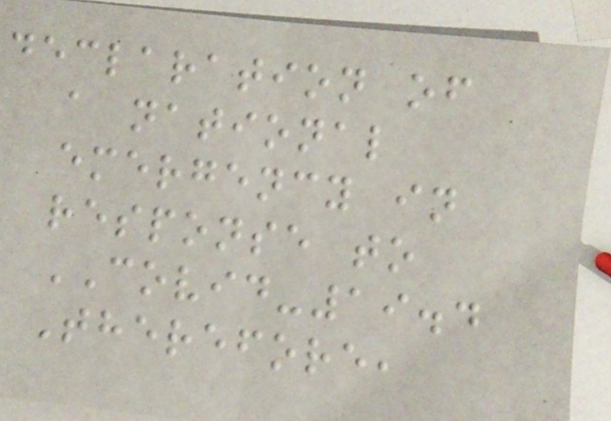declaration of
a national
emergency in
response to
COVID-19.4
Therefore,
